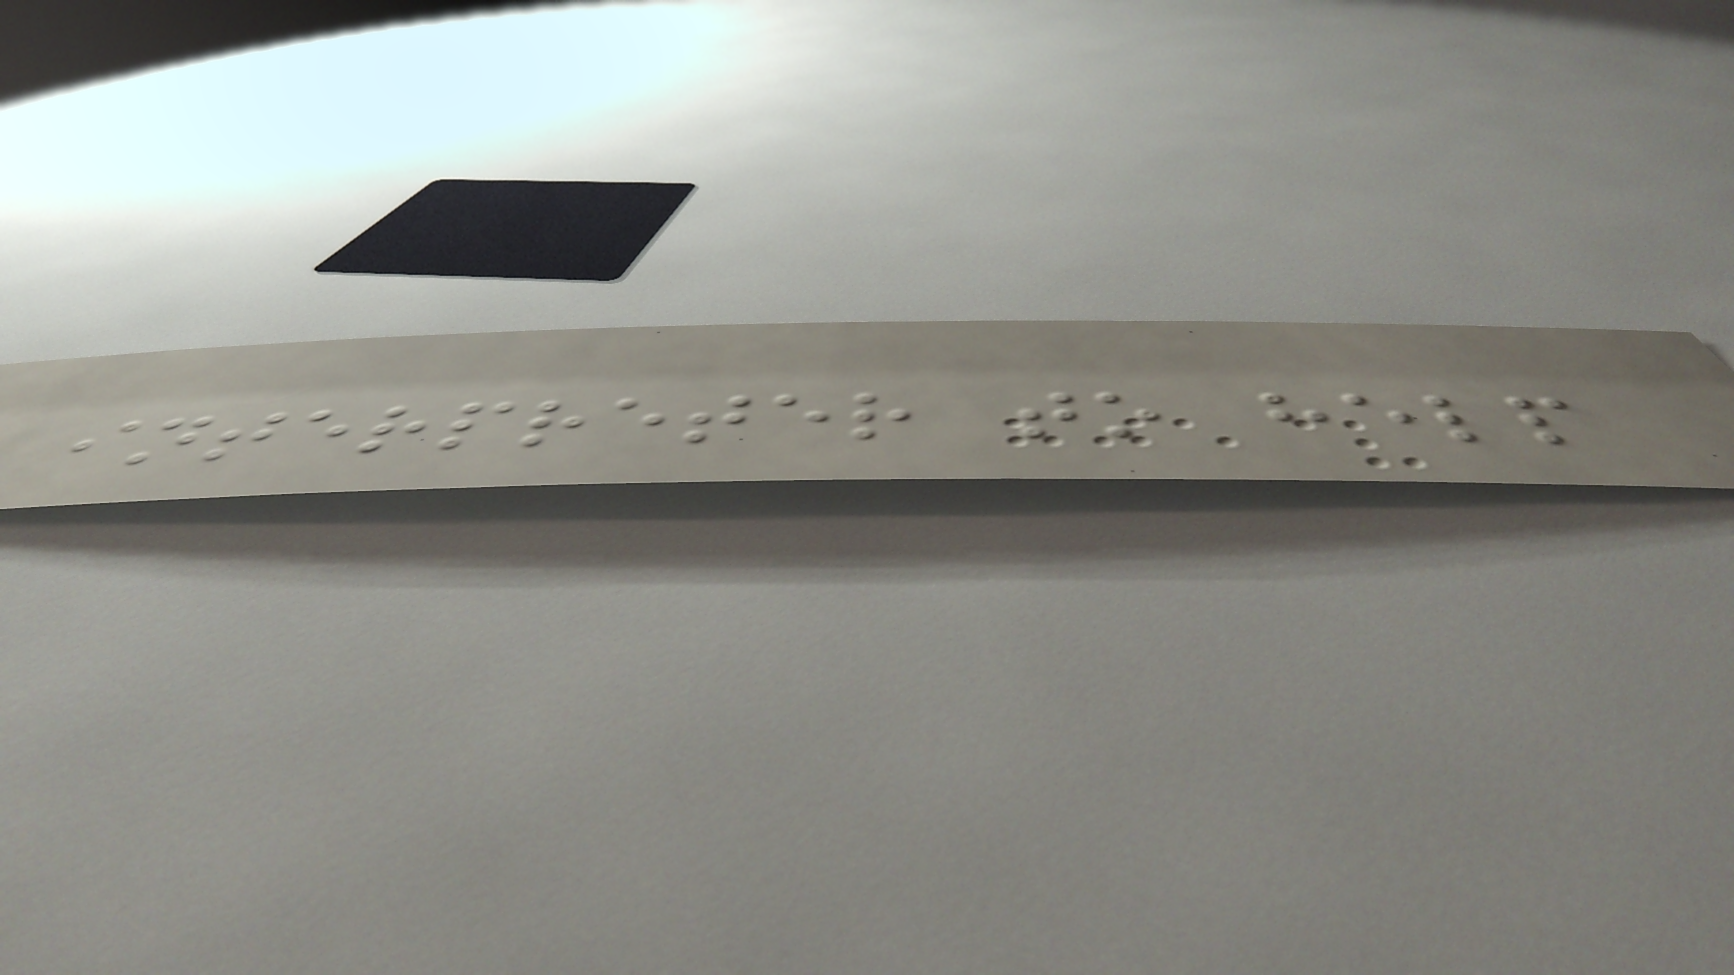interpreter to help
